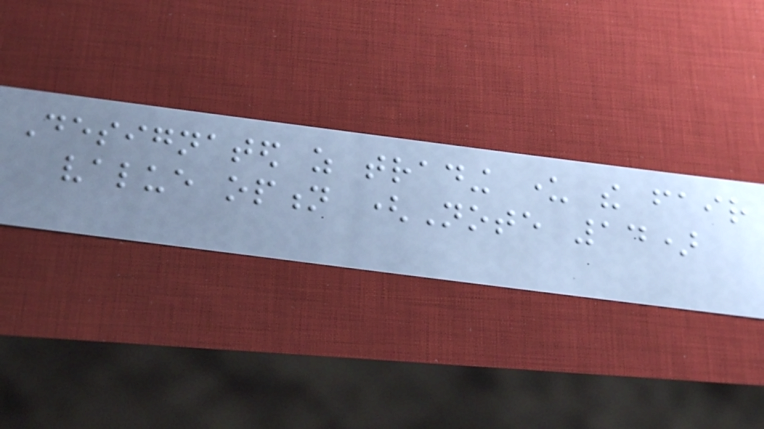Designated as trading under the fair
value option (Note 14)
